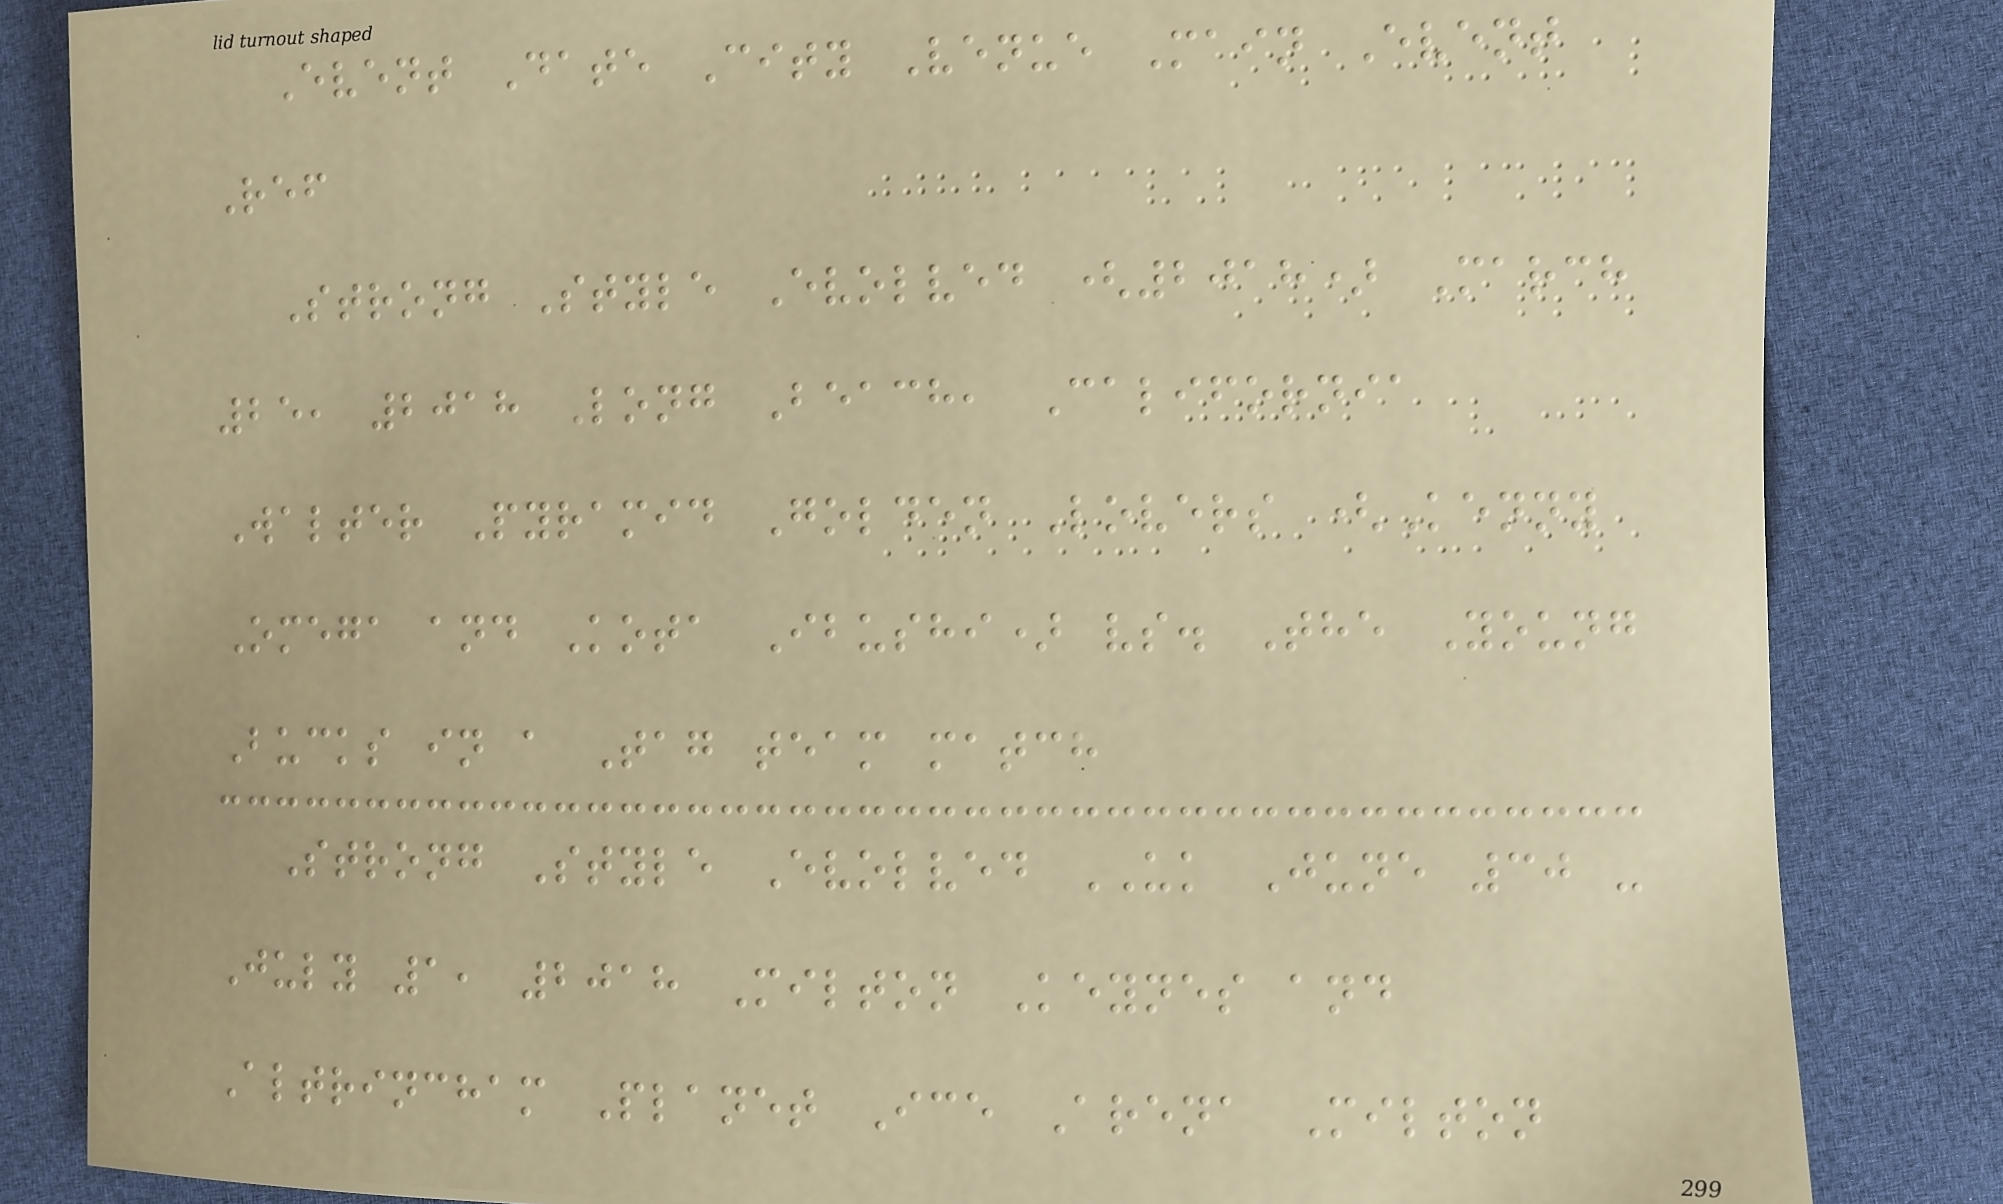Event Date City Venue Main Event
Ref
Strong Style Evolved (2018) March
25, 2018 Long Beach, California
Walter Pyramid Golden Lovers (Kenny
Omega and Kota Ibushi) vs. The Young
Bucks in a Tag team match
Strong Style Evolved UK June 30 -
July 1, 2018 Milton Keynes and
Altrincham Planet Ice Arena Milton
